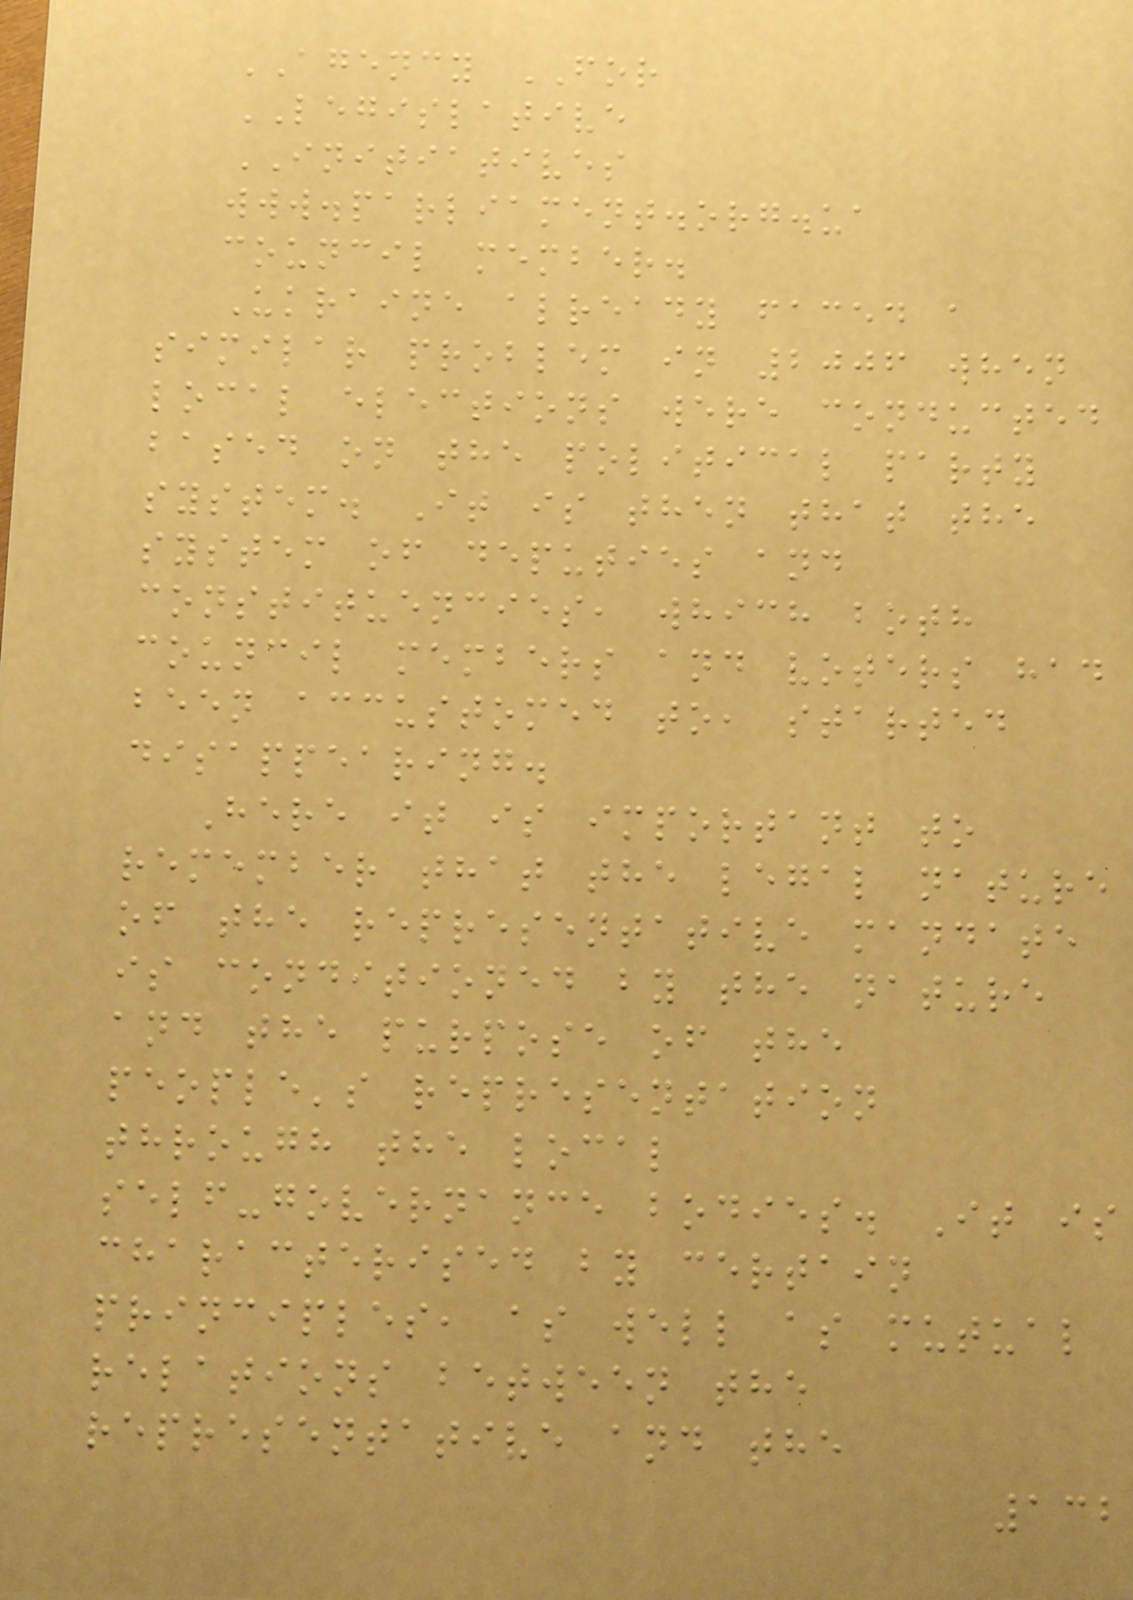AGENCY FOR
LEGISLATIVE
INITIATIVES
www.parliament.org.ua
council member.
Ukraine already faced a
similar problem in 2006 when
local elections were conducted
based on the political party
system. It is then that the
system of deputies and
constituencies, which both
council members and voters had
been accustomed to, started
disappearing.
Here it is important to
remember that the legal nature
of the representative mandate
is conditioned by the nature
and the purpose of the
people's representation
through the local
self-governance bodies. It is
characterised by certain
principles, as well as mutual
relations between the
representative and the
132
